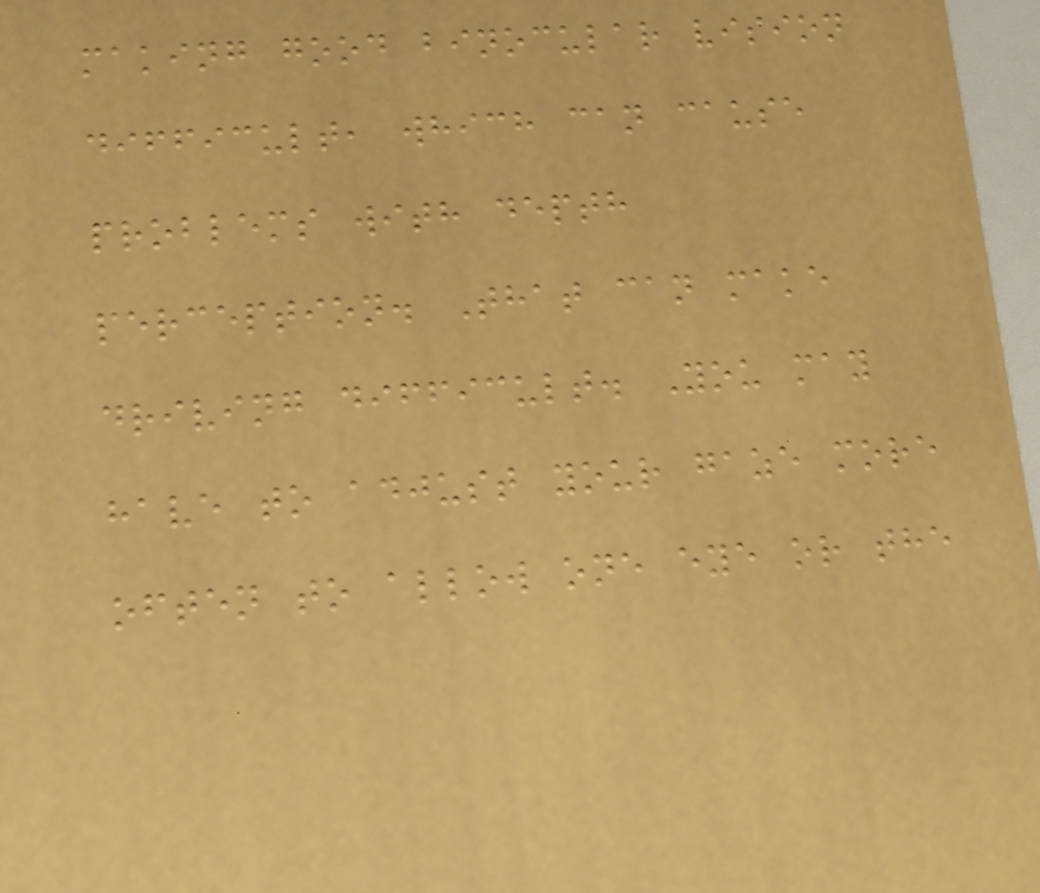making good binocular vision
difficult, which can cause
problems with depth
perception. That can make
driving difficult. You may
have to adjust your gaze more
often to allow one eye or the
